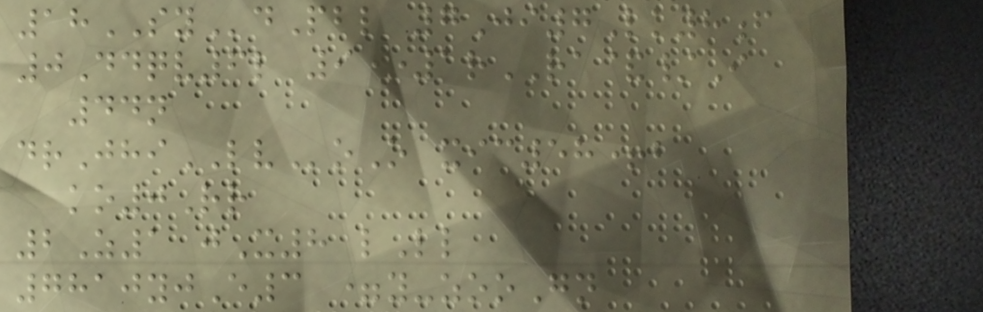18SYdPbl 7Ji7Lk8f
0Ddqv6l 9*1rRA&/I
44n
drJhiLVoO xic58+b
ko0Rr
2Z1 jX8 lLl
7810yjE3 =y-zooGn
